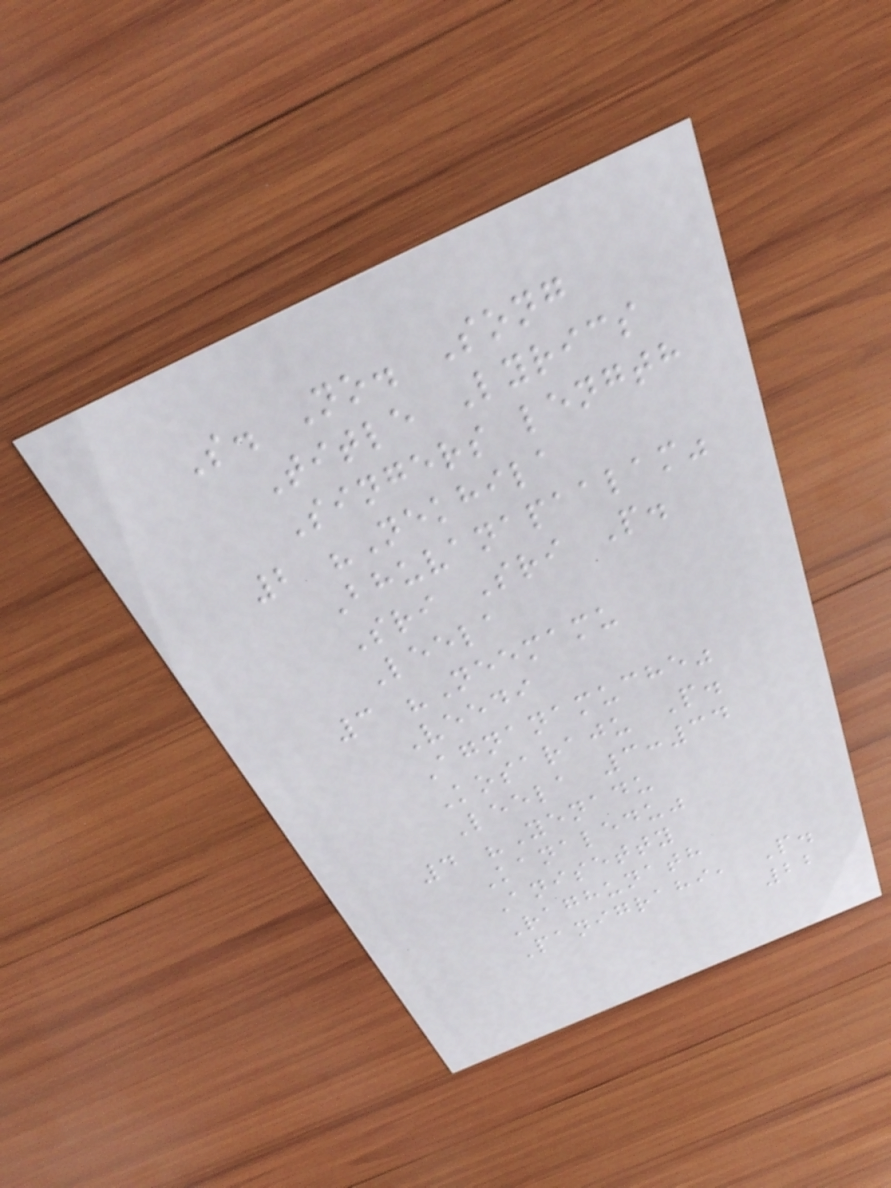S. No. Song
Title Lyrics
Singers length
2 "Nekhila
Bhuvanapaalam"
Sri Sri P.
Leela
3 "Neemamu
Veedi
Agnanamuche"
Kosaraju P.
Leela 3:34
4 "Yenadu
Kanaledu"
Anisetty
Raghunath
Panigrahi, P.
22
